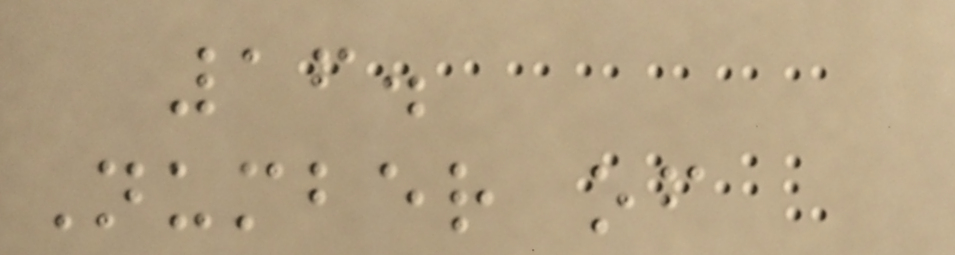16.
Number of
